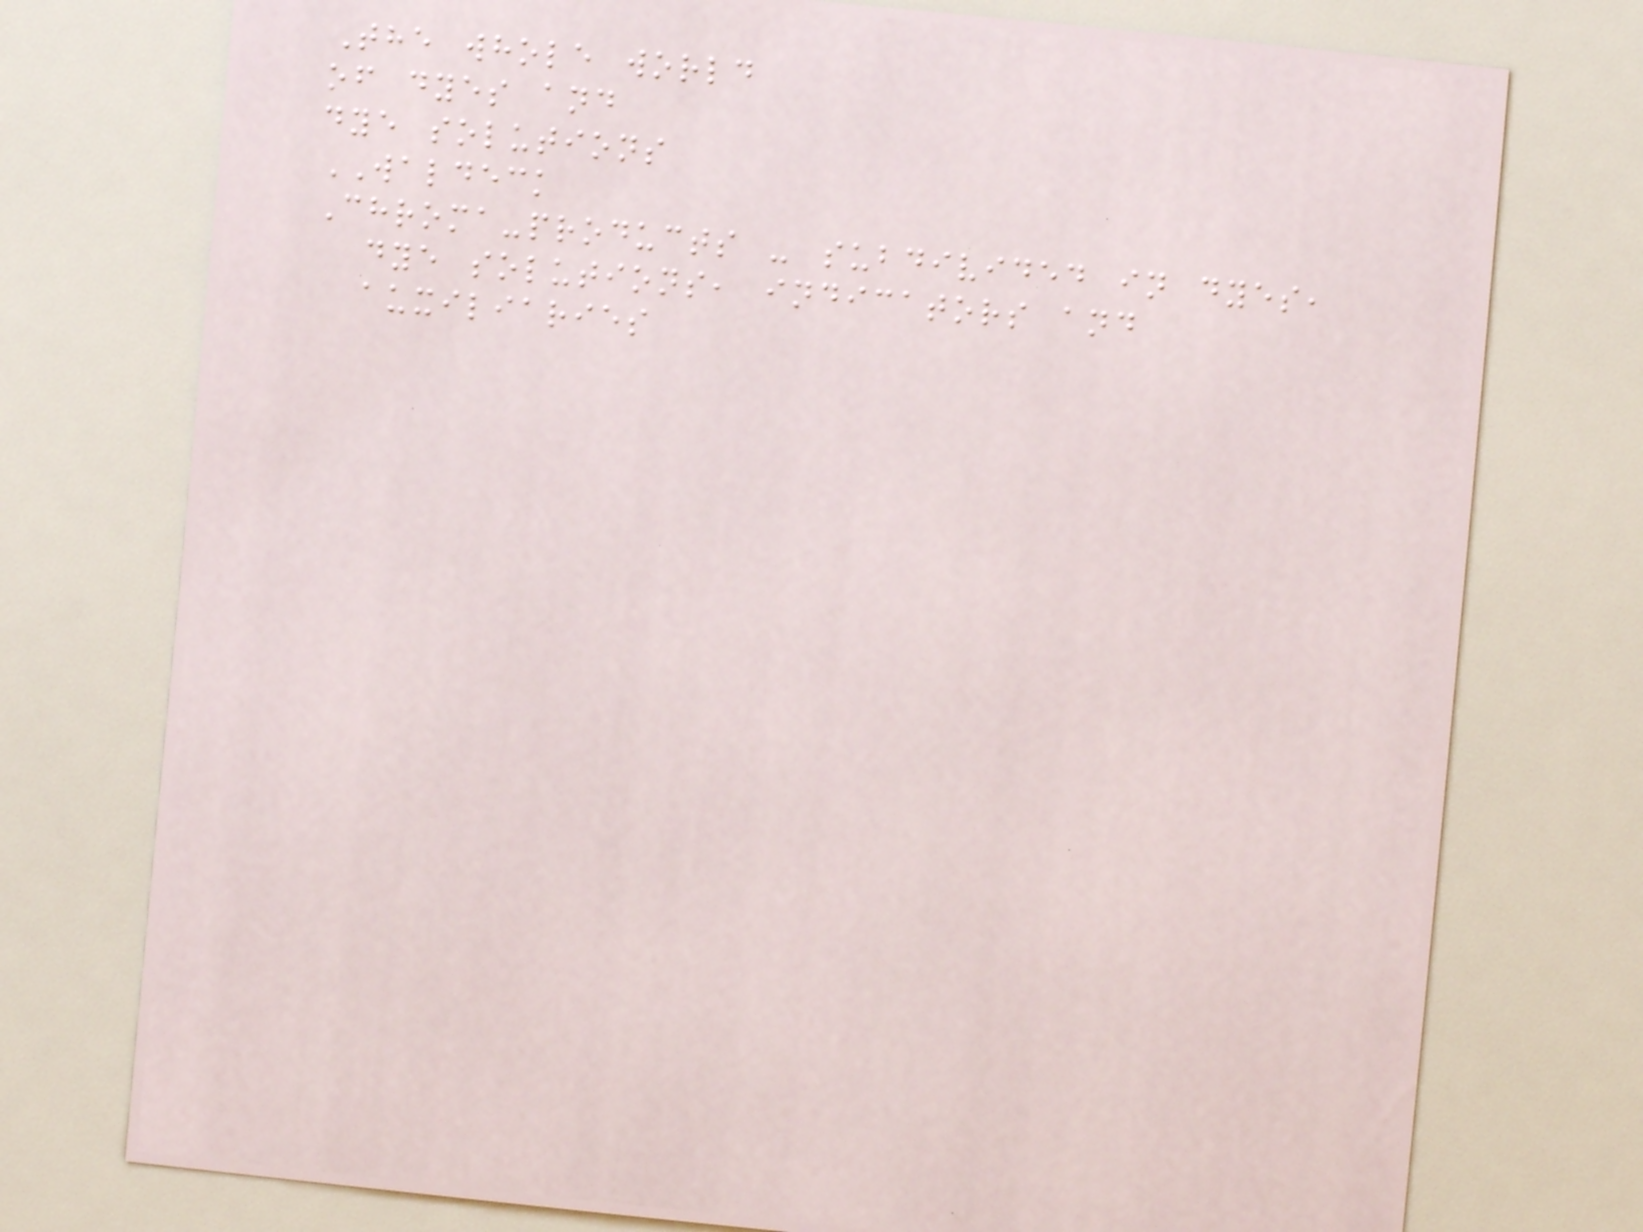The whole world
of dyes and
dye solutions
WALDECK
Chroma-products - subdivided in dyes,
dye solutions, indicators and
auxiliaries
